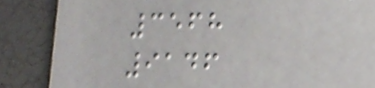3568
9146
